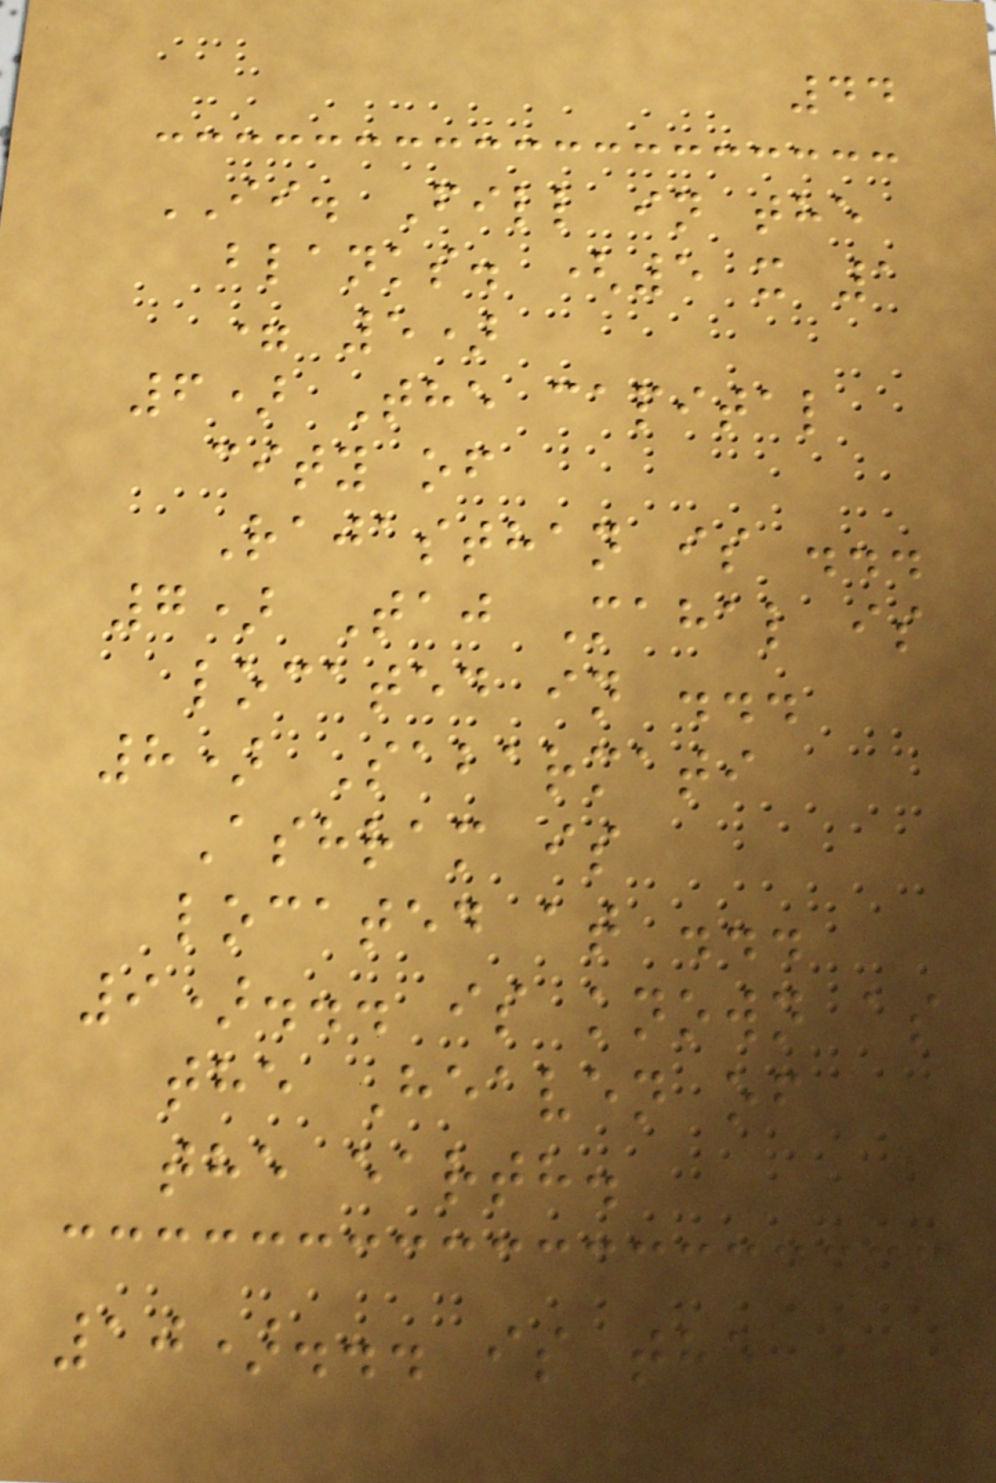44
II. Fill in the
blanks. (5 x 1
= 5)
6) The capital
city of
Rajasthan is ...
7) Taj Mahal is
located in ...
8) Sabarmati
Ashram is
located at ...
9)... is known as
the Heaven of
the earth.
10)... is the
